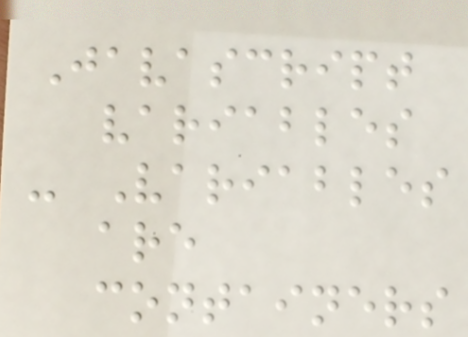Javascript
variables
- Variables
are
containers
